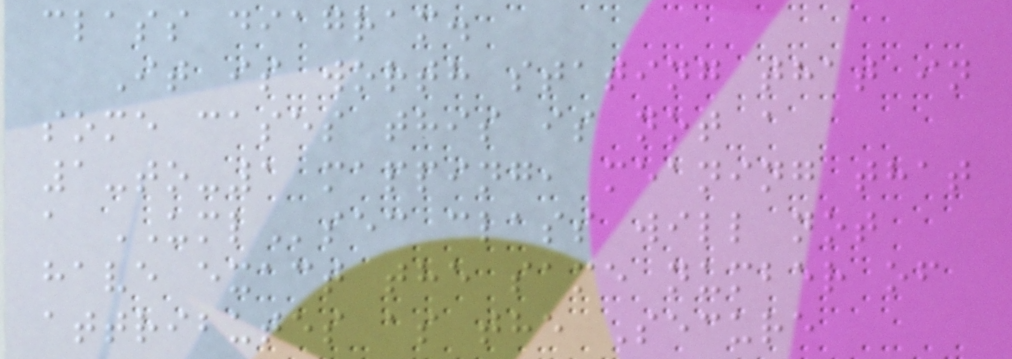class diagram.
It is worth stating that in
some cases this is not a
1-to-1 mapping, meaning that
a UMLsec class will not
have exact the same number of
attributes as the Secure
